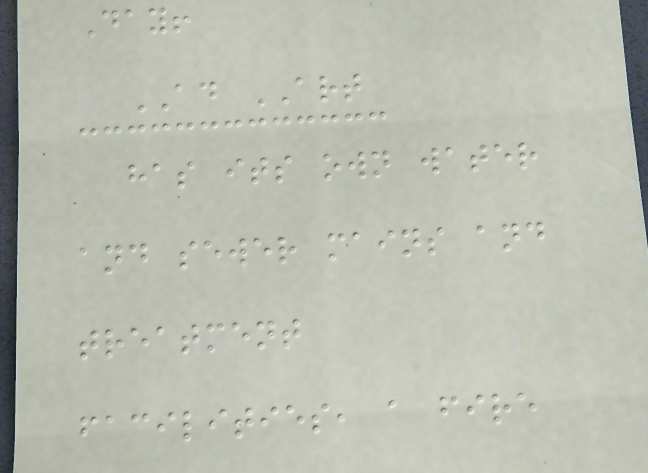Day!
AD ART
has its own water
and sewer mains and
treatment
facilities, a fire
